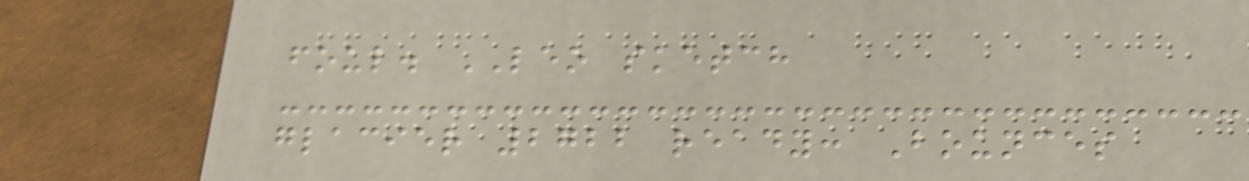foul. LEO sketch
glacier 2722 ready: Bounces
